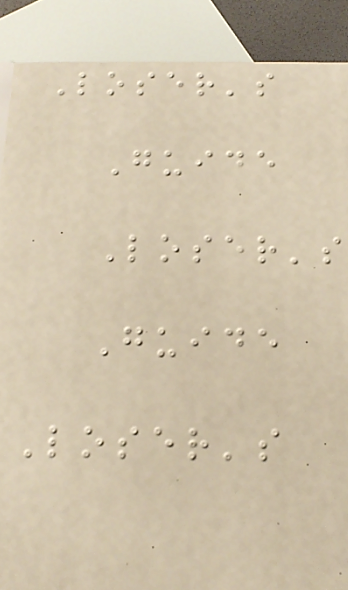Loser's
Guide
Loser's
Guide
Loser's
